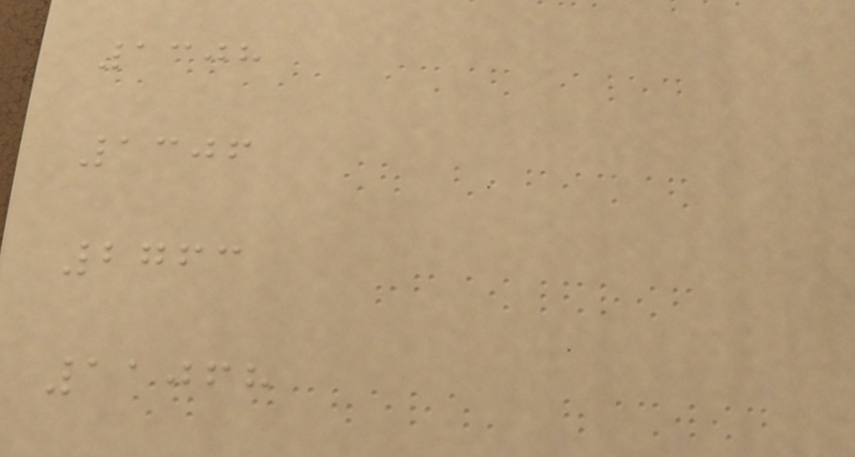1308
1306
2763
11068
